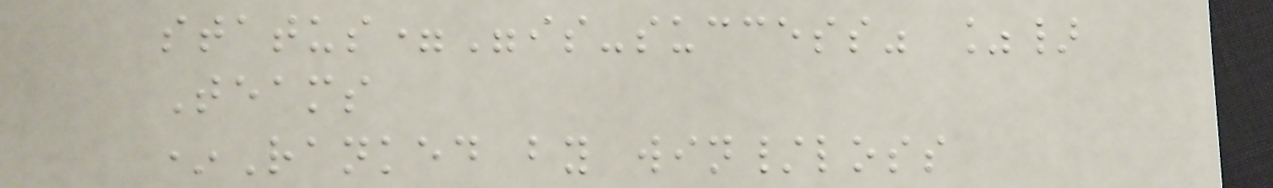status="is-success" %}
Teams
*Ranked by win/loss
